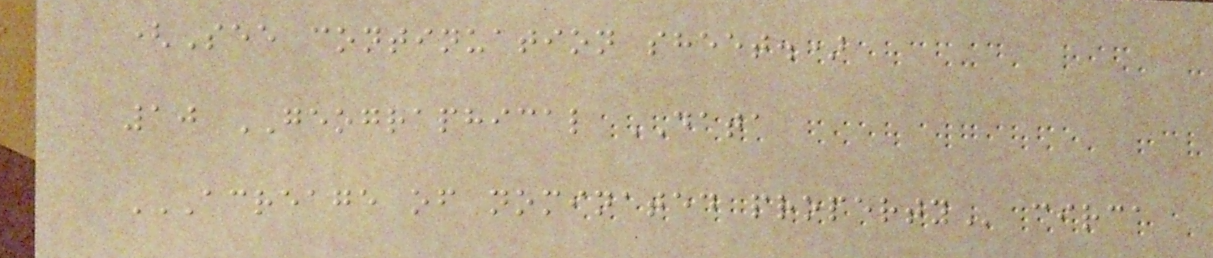(See continuation sheet.)
10 GEOGRAPHICAL DATA
ACREAGE OF NOMINATED PROPERTY circa
